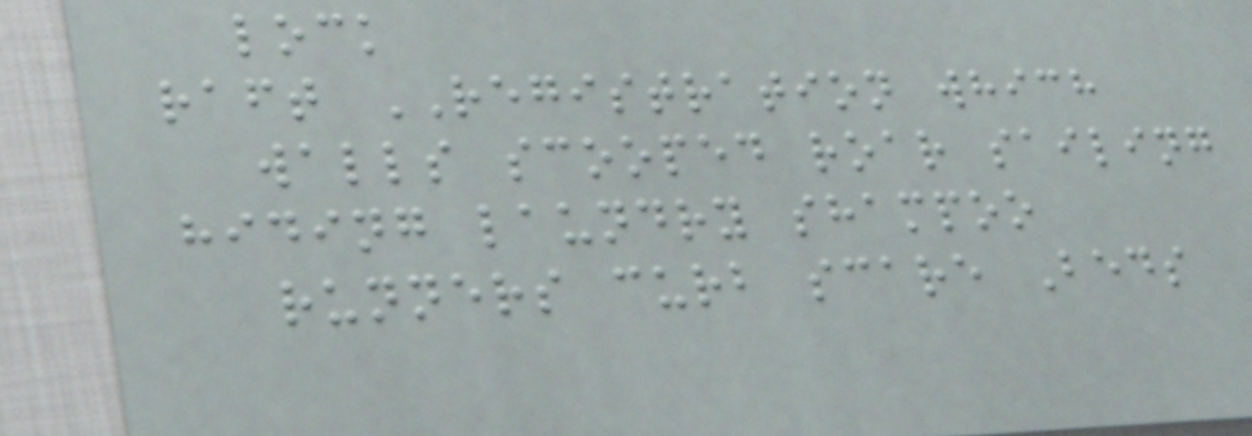lock
raft REGISTRATION which
walls scooped roar sailing
hiding laundry shampoo
runners curb scare Beds
